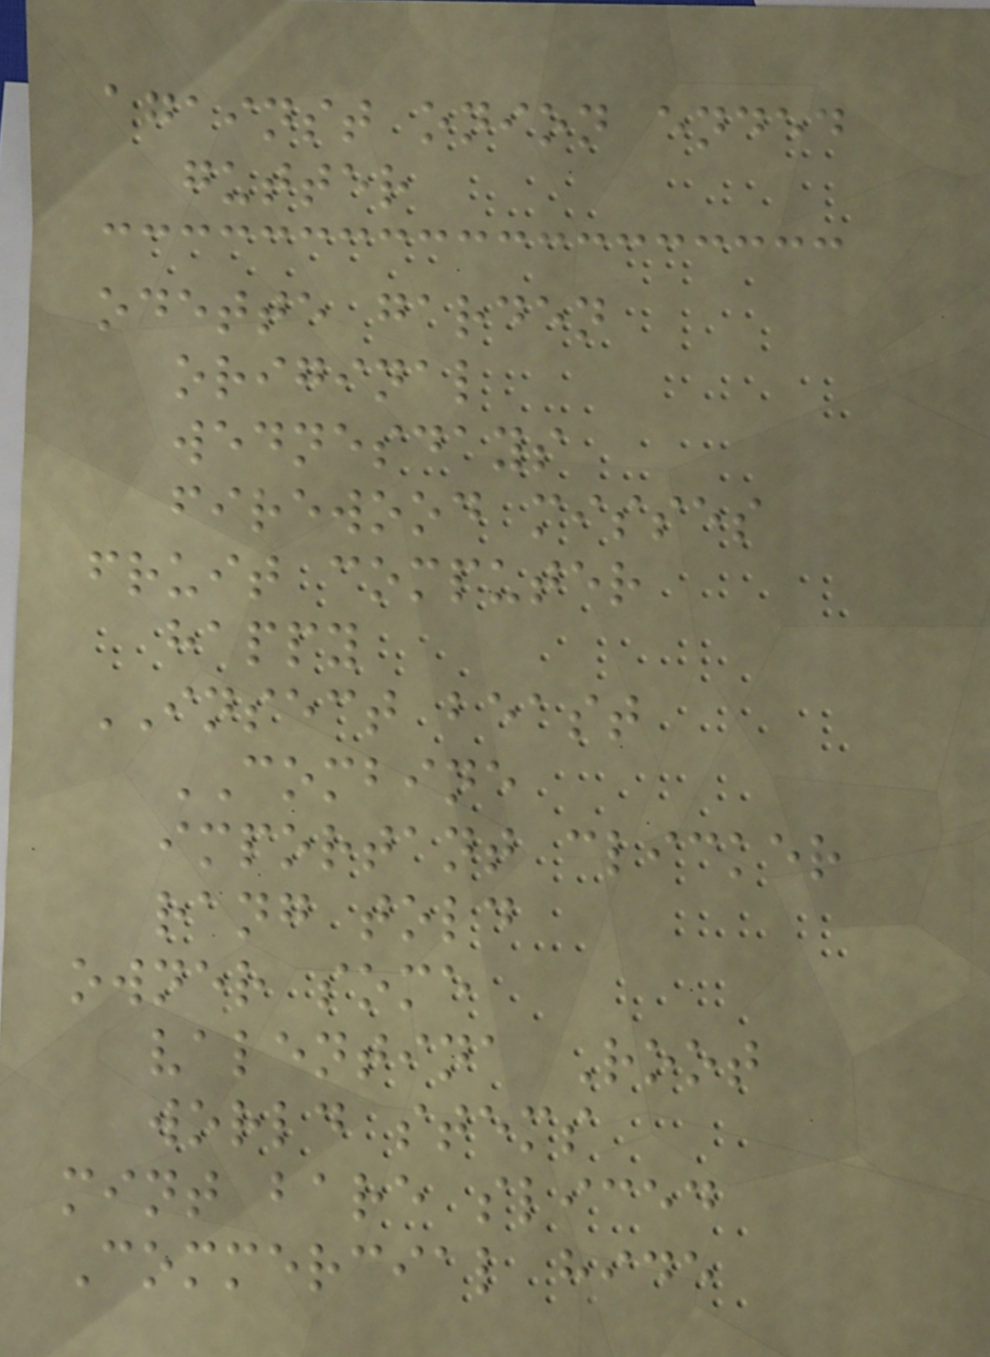against onion ended
gutter
odette garden
original
wednesdays
firewood misses
fruit computer
happy
INSECT beast
COMBINE
important clicker
rang told
owner some
valentina Root
world stems
mint bare sliced
Commercial hide
